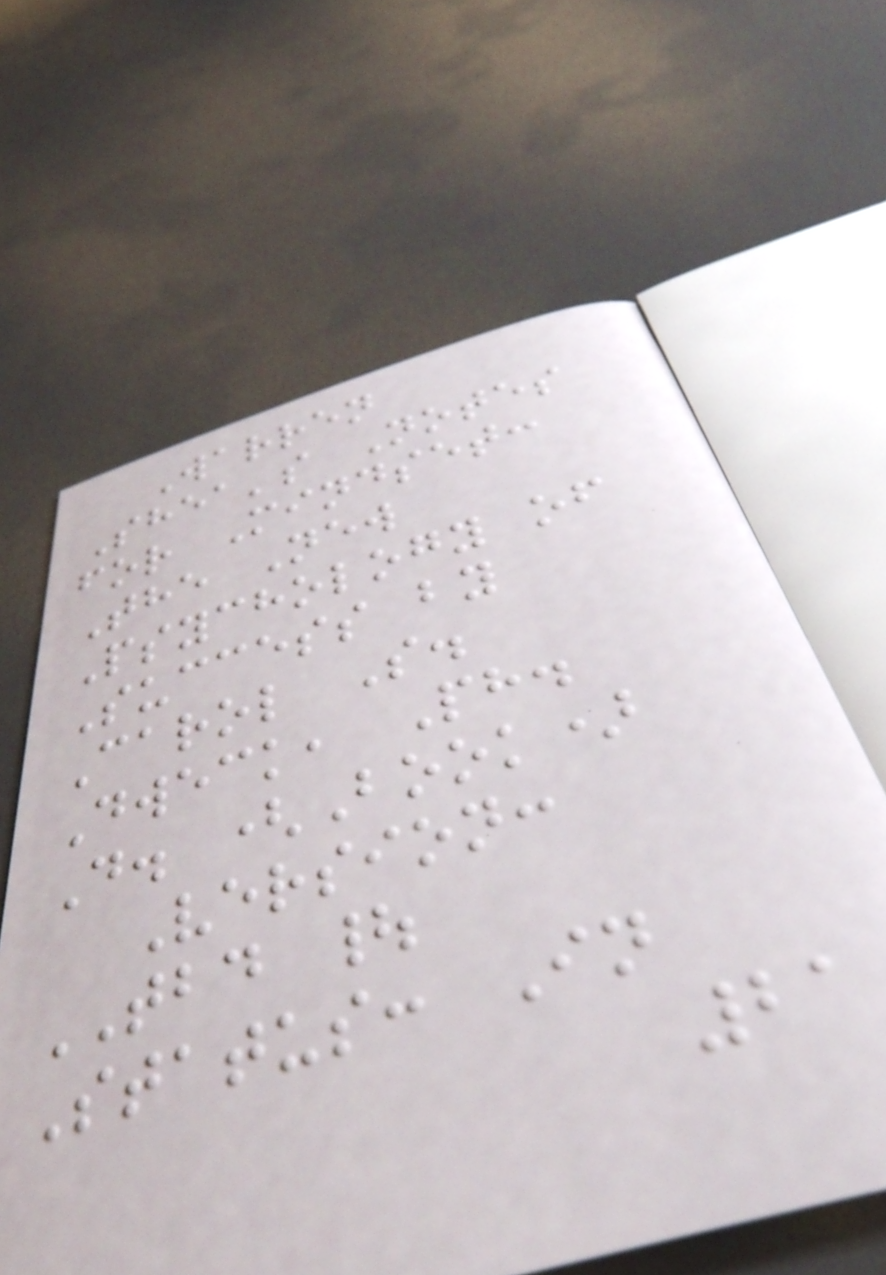Warren
Shea's Notes
for Mindset:
The New
Psychology of
Success by
Carol S.
Dweck, Ph.
D. (Book)
Version:
TBD |
Status: In
21
